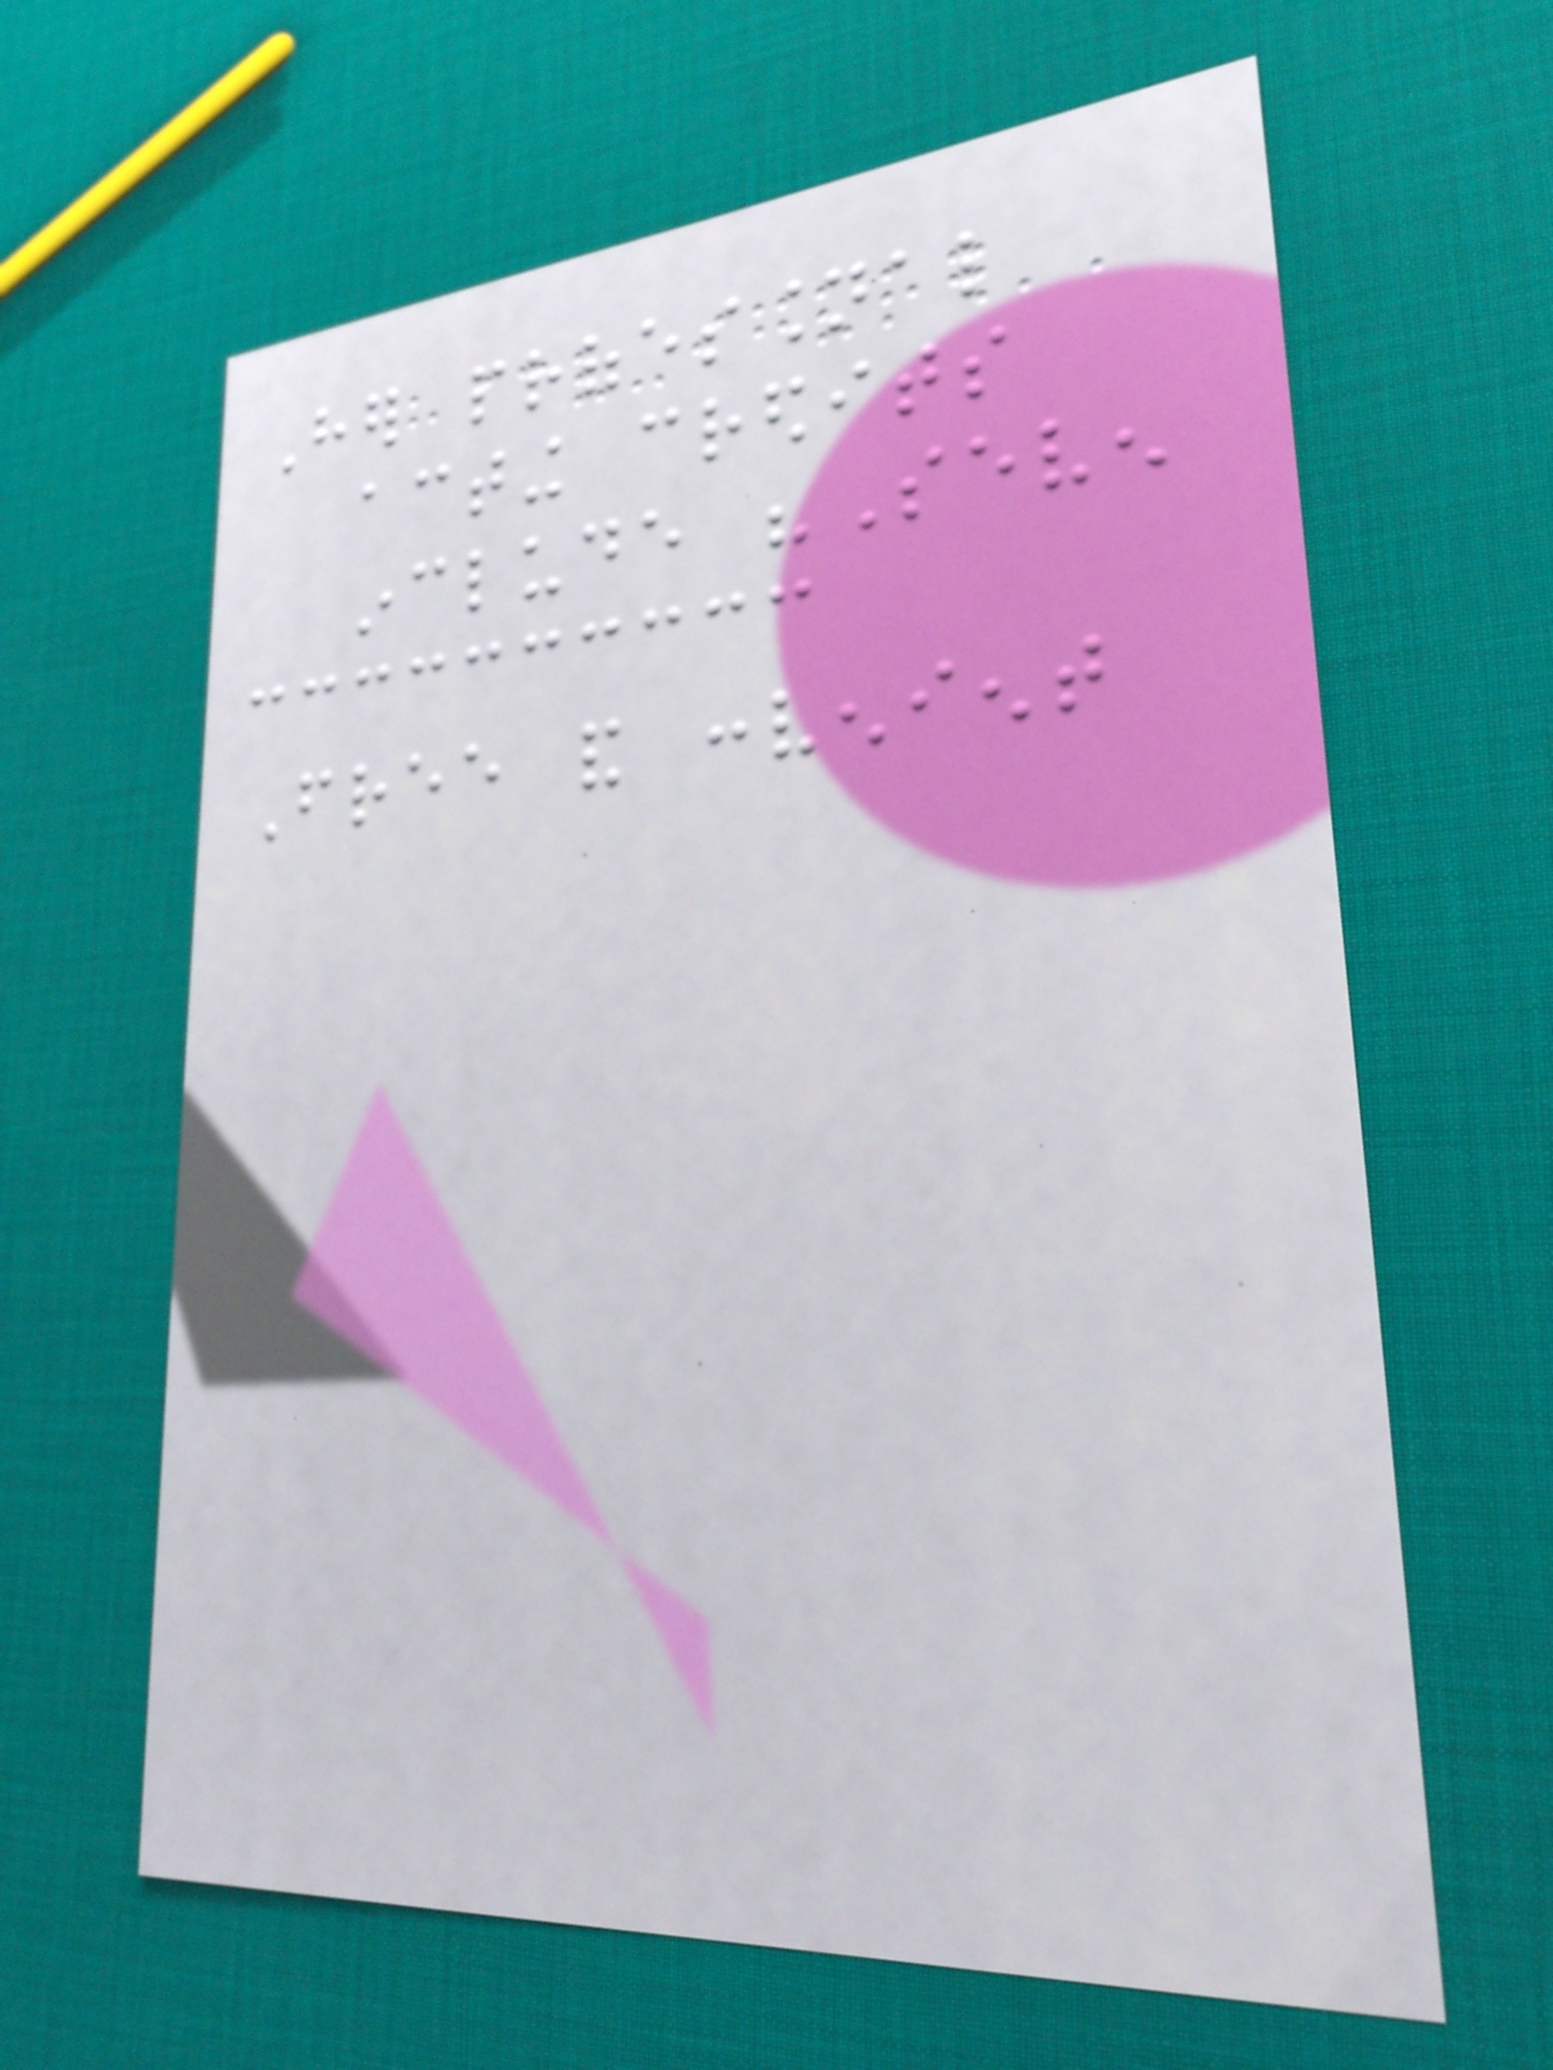Her professional
acting credits
include "Seven
Free and convenient
